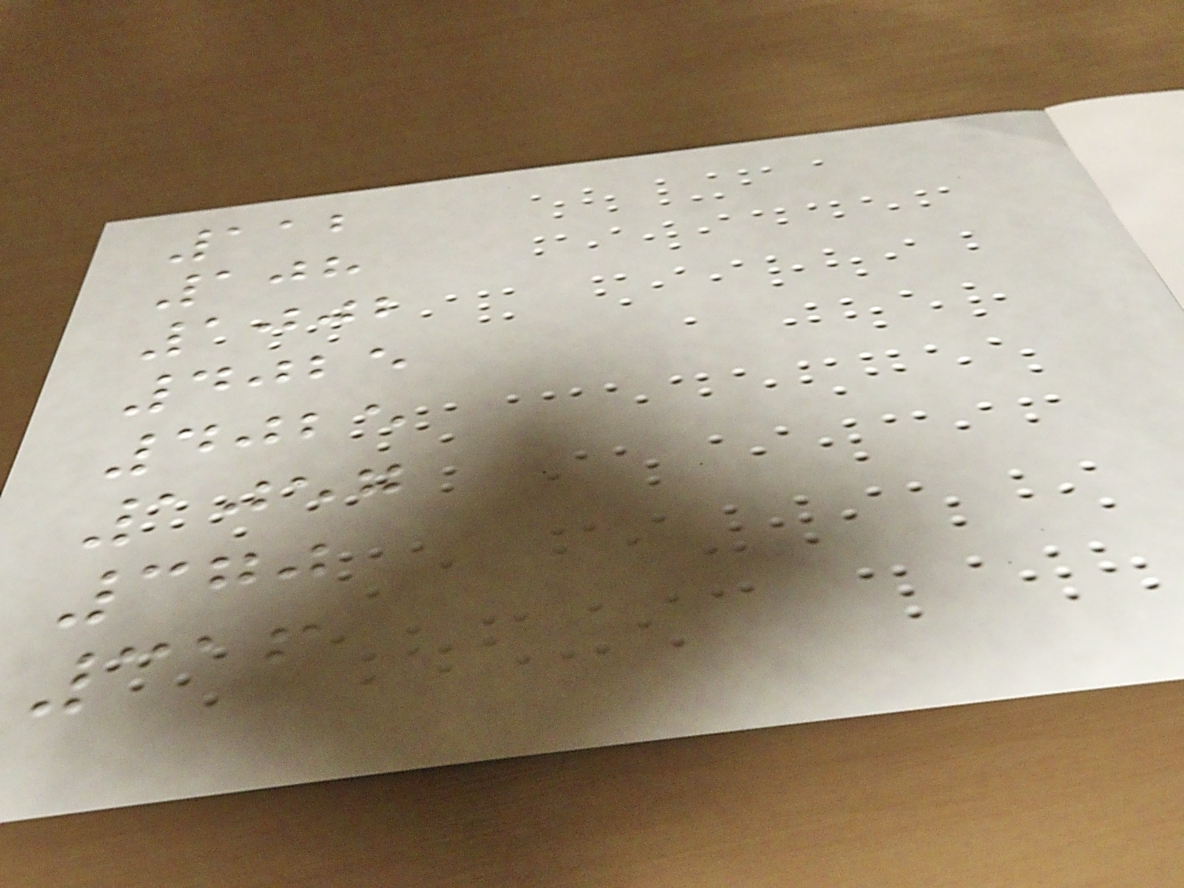112
108
1002
4025
4025
1057
370
316
